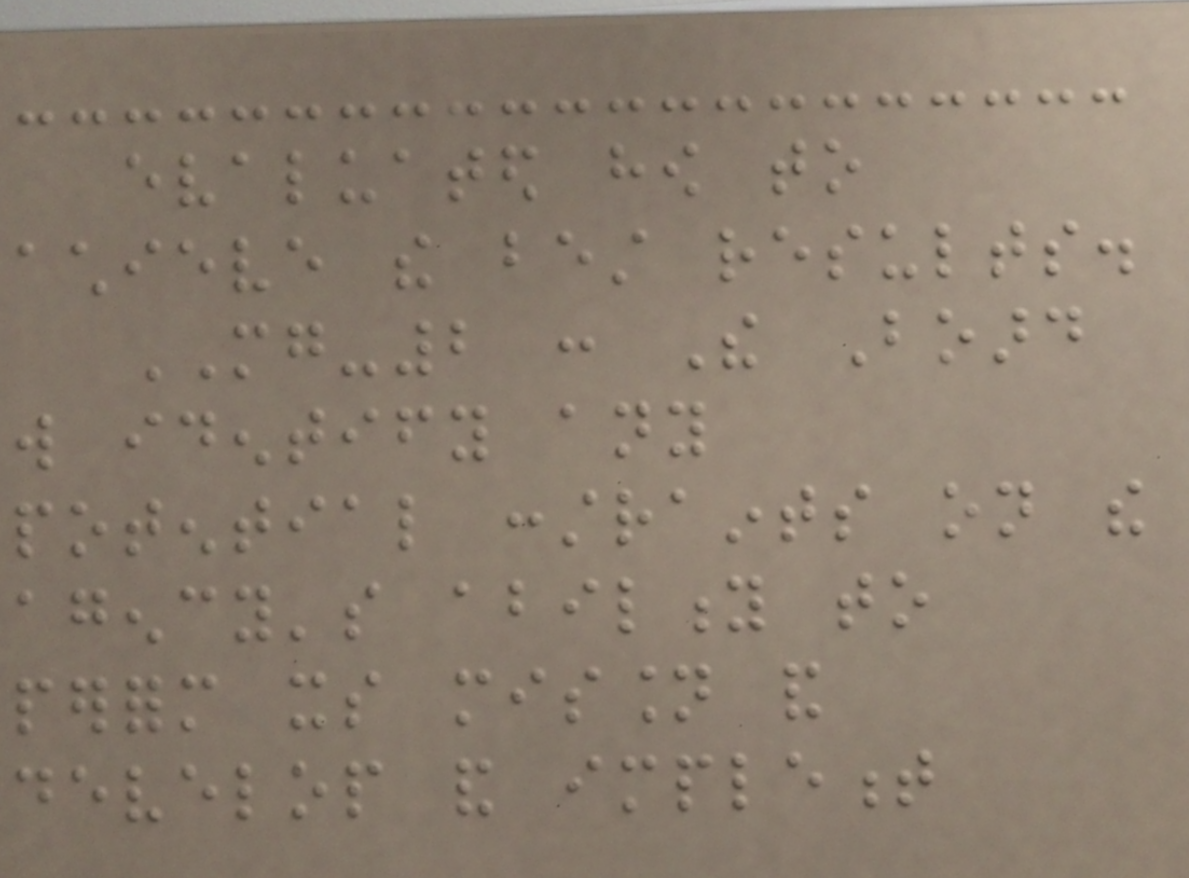evaluated how to
achieve the best results.
MG-2 : The Board
will identify any
potential constraints on the
agency's ability to
perform its mission and
develop and implement
